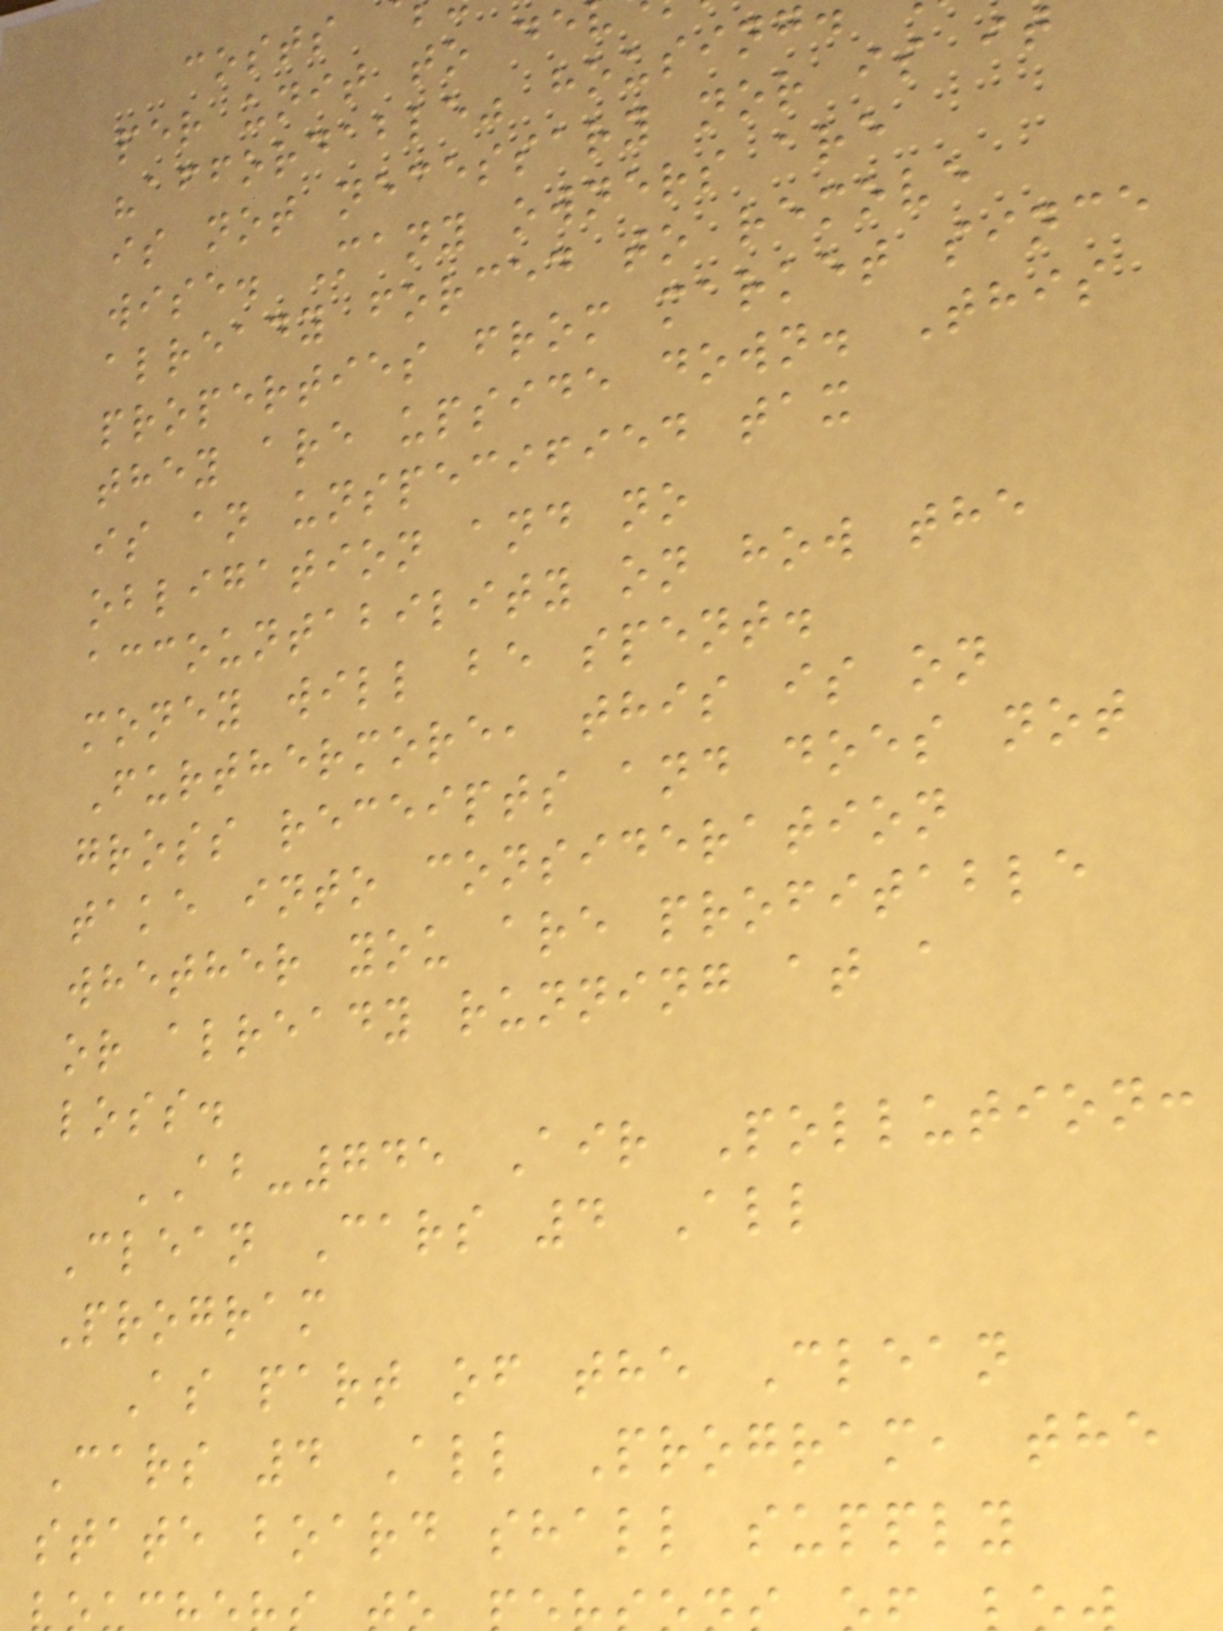per unit to de
"affordable" housing
is not necessary nor is it
wise. Many owners are
already forced to remove
properties from market since
they are upside down. This
is an unspecified tax
obligation and no
accountability on how the
money will be spent.
Furthermore, this is on
gross receipts and does not
take into consideration
whether you are profitable
or already running at a
loss.
AB-745 Air Pollution:
Clean Cars 4 All
Program
As part of the Clean
Cars 4 All Program, the
state board shall supply
